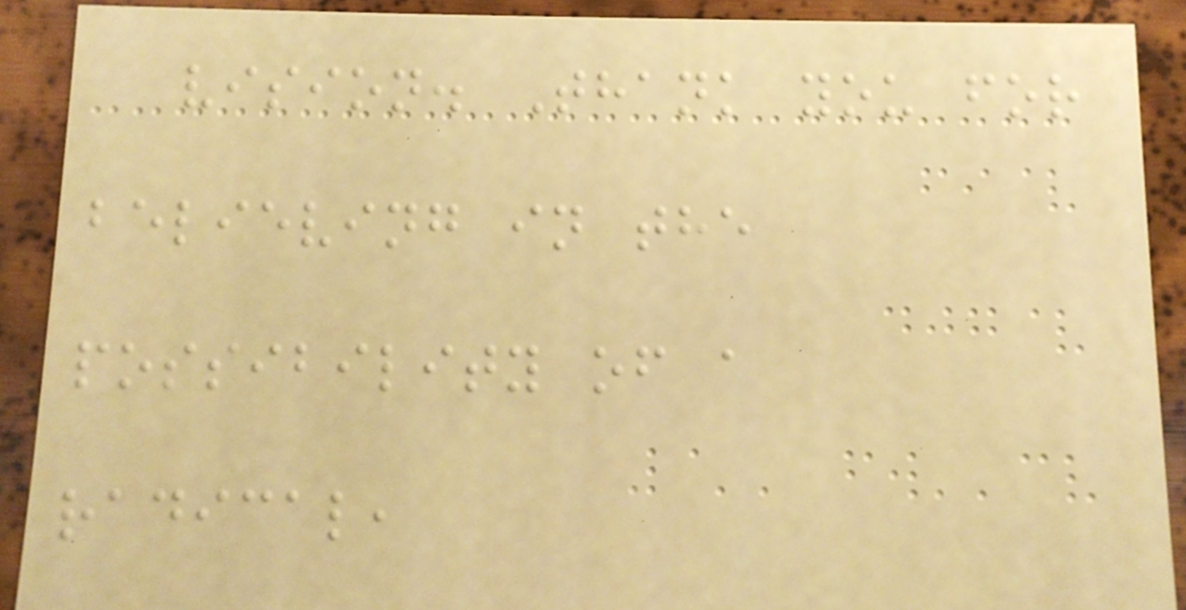vision. Thank you for
believing in the
possibility of a
radical,
